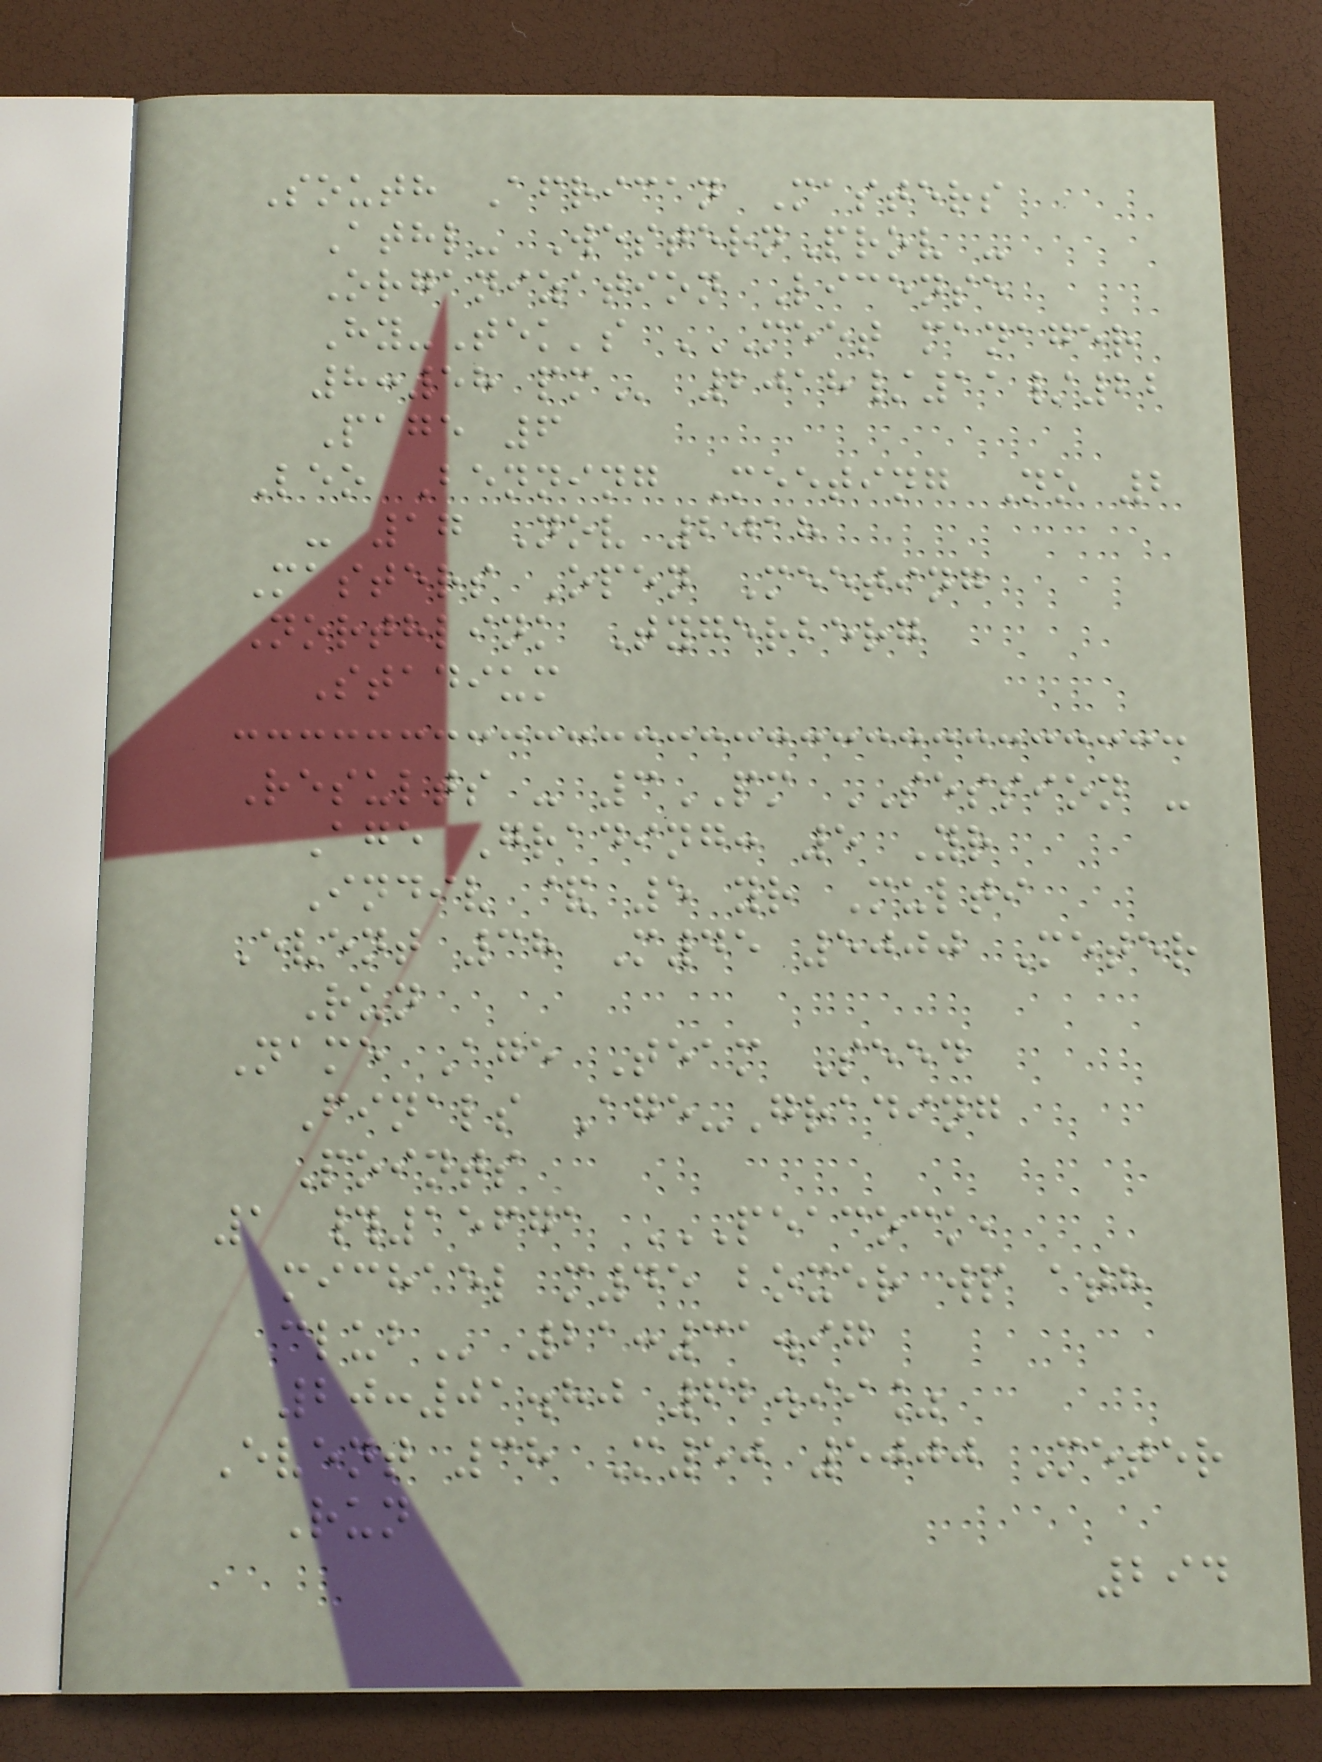South African Masters
Athl- WesternProv -
Organization License
Hy-Tek's MEET MANAGER
8:58 PM 2018/11/22
Page 6
Leo Benning Meeting No 2
- 17 Nov 2018
Masters Open Meeting
Northlink Tygerberg
Stadium
Results - 3PM SESSION -
Age Grading: 5 Yr
Indiv & 5 yr Multi
Event 38 M45 5000 Meter
Run
Name Age Team Seed
Finals Age-Grading
Points
1 #15671 PEACOCK,
MICHAEL M45 BOXER WP ATH
CLUB 21:31.97
20:01.80 62.99%
Event 38 M50 5000 Meter
Run
294
